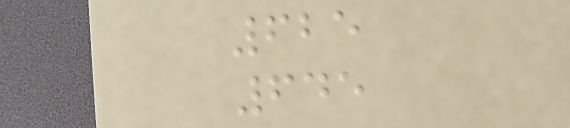625
645
